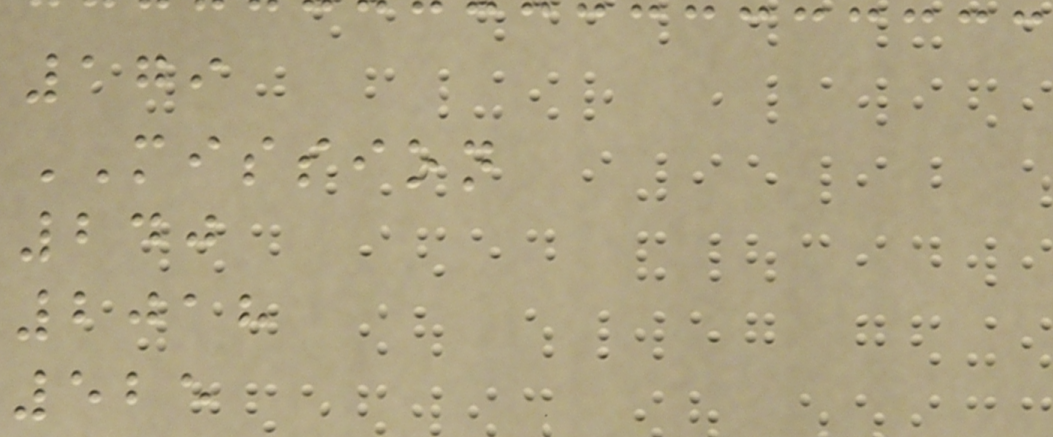179
MISSION
240
2018
525
